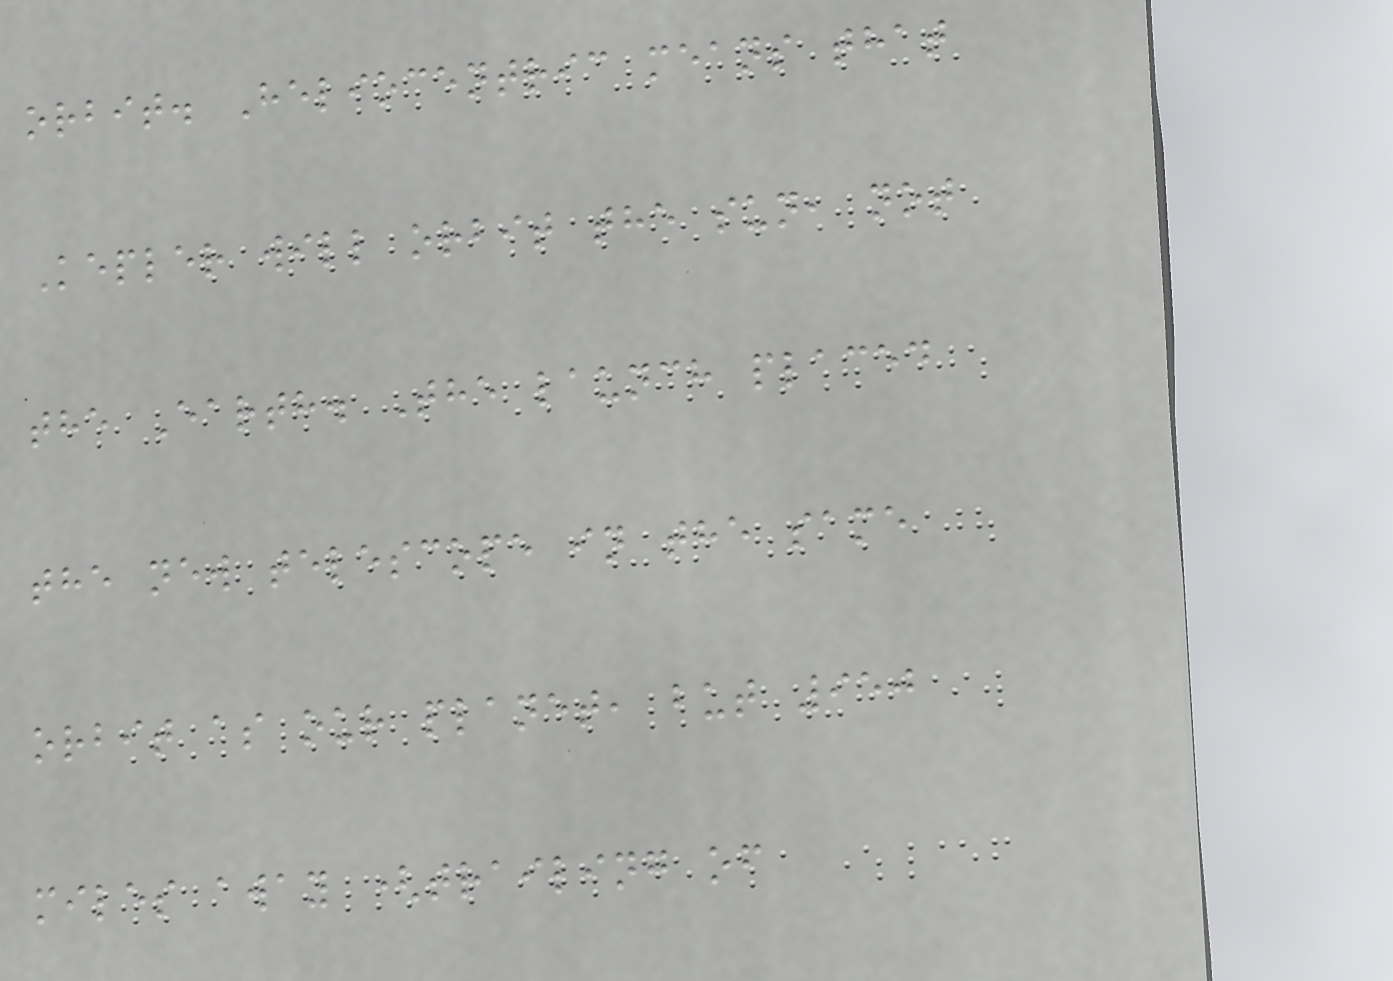orbit. Heliocentric means that
Kepler will orbit the sun, not
the Earth. The launch placed
the new telescope in the same
orbit as our planet, but 950
miles away (trailing of
